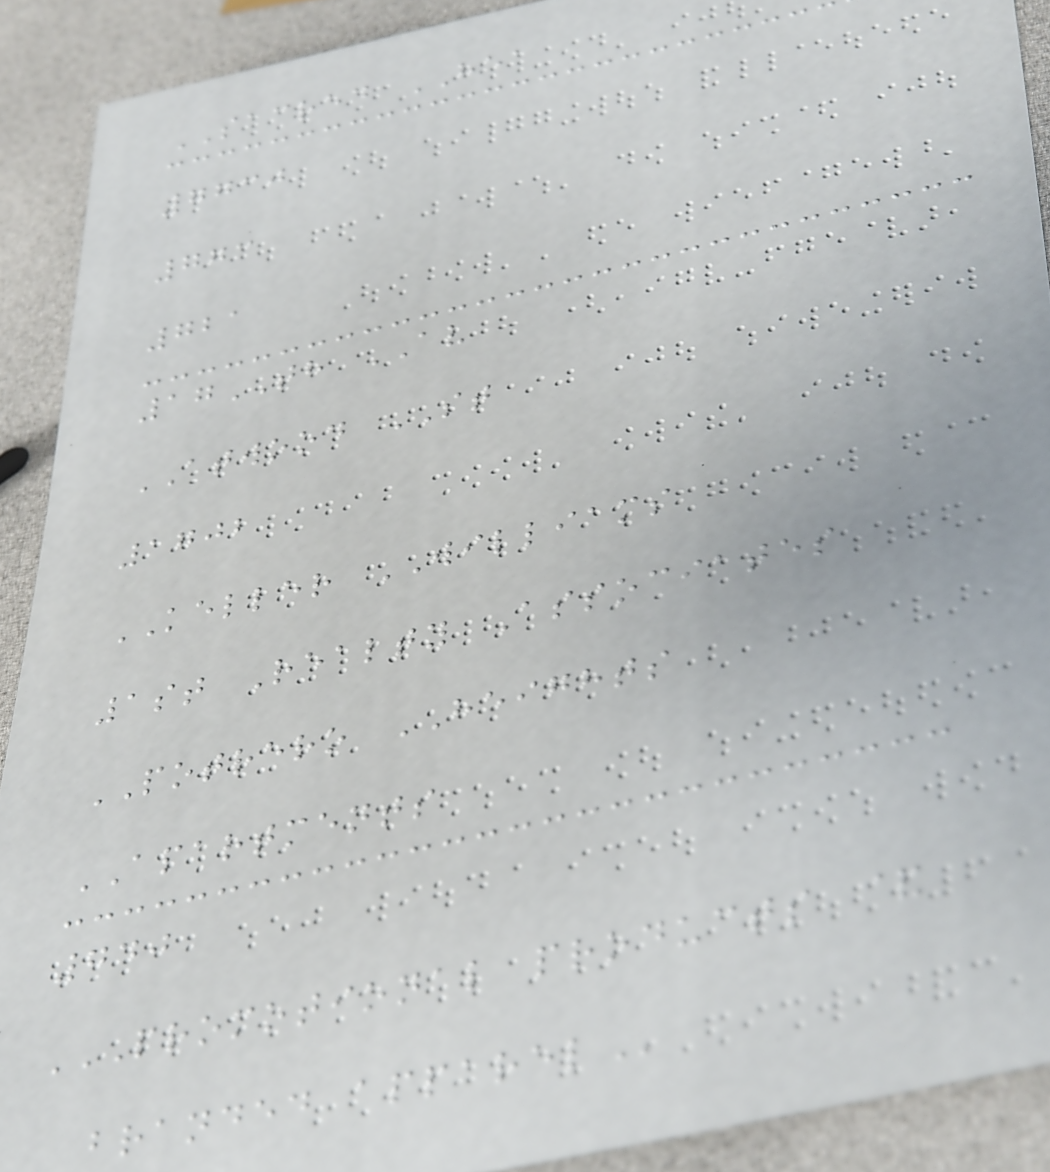SACRED HEA
7730
773
721
17TH AV
ATWOOD ST
1702
KELLER WILLIAMS
1st Realty Associates
POTRERO HEIGHTS
APARTMENTS
740
PROMOTIONAL PRODUCTS &
BRANDED APPAREL
